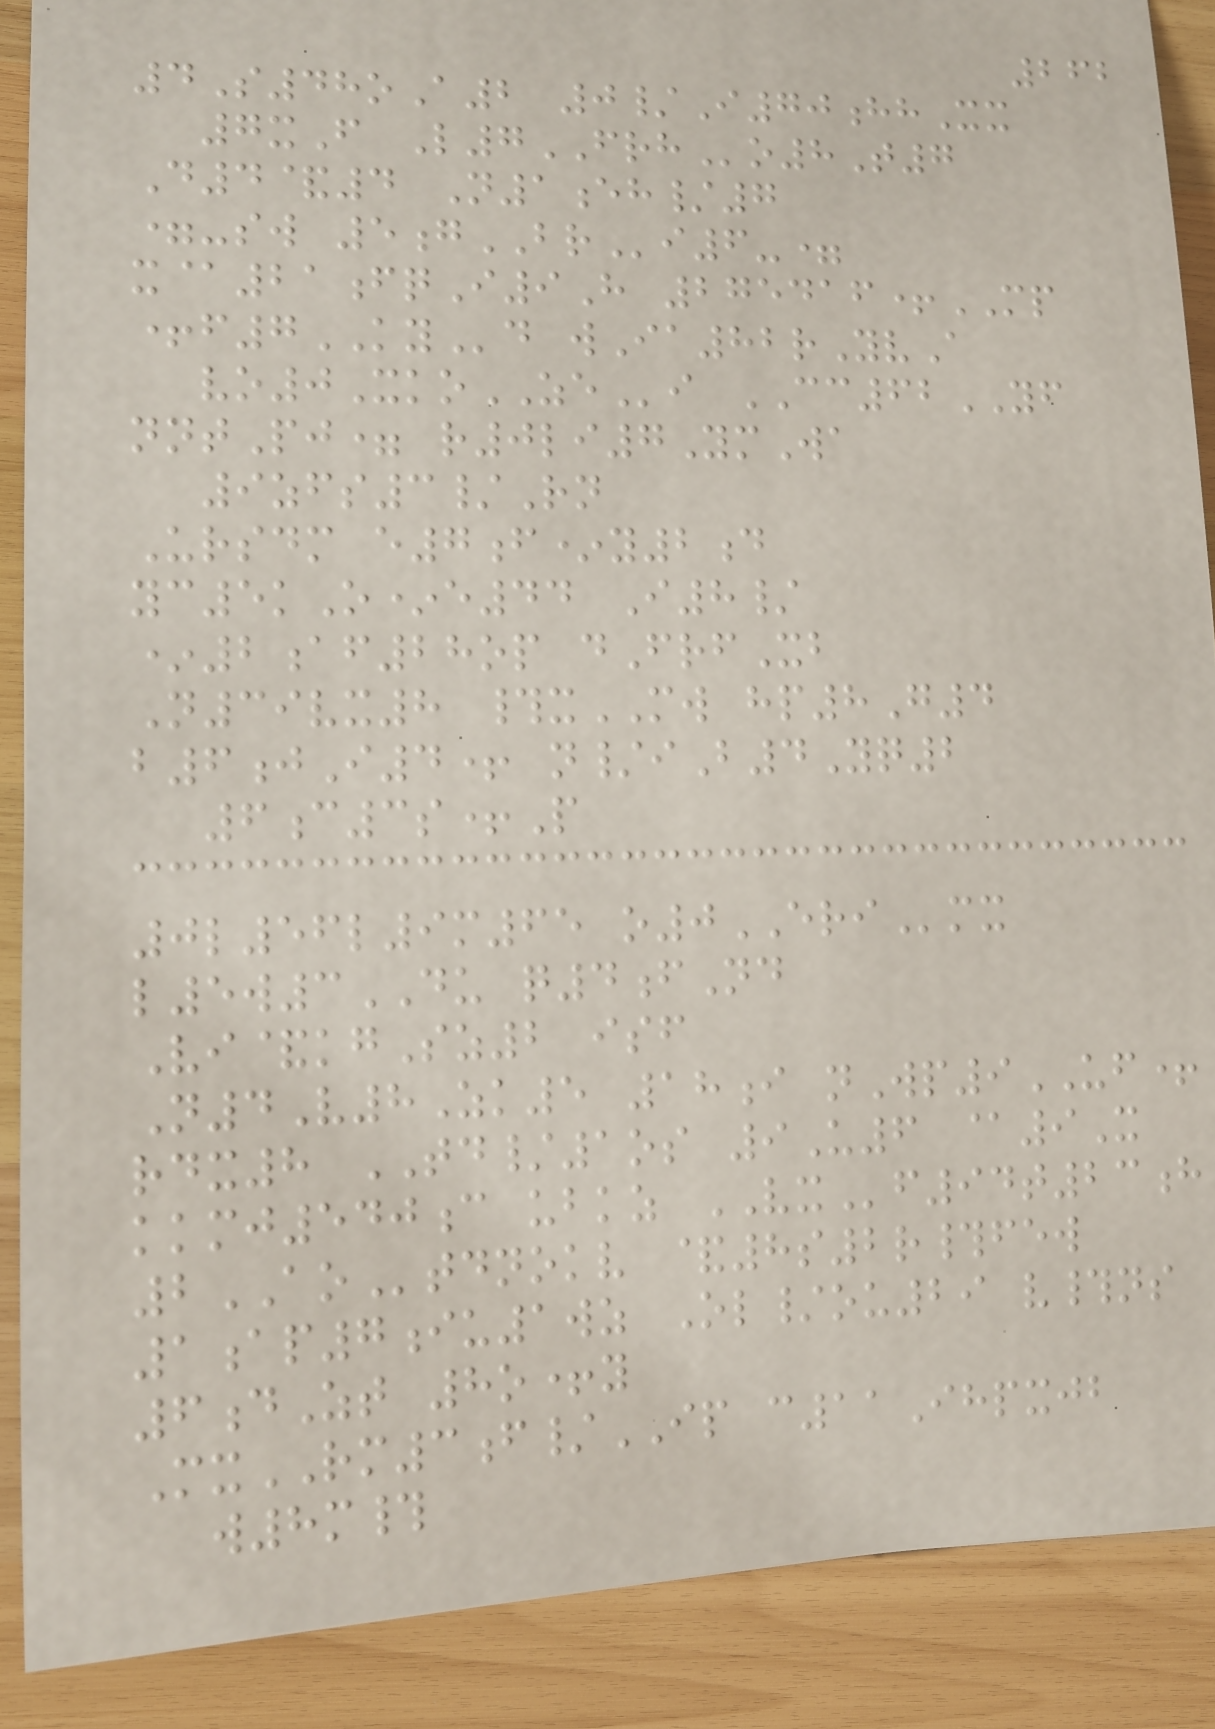262
4S48oA2 0/I70hhXx
7xF L7FRHo8T7
D4&4 N1eh/7
=-sw 5gBRi6-=
x@21fqI9H 275416+MP
+f7KYd wIa82rYvA
vo0XkoZEi CC62YF
nntPj= r0li7YmWa
9zfs3/Rn
Ursdm e7f*y2d
yc5kO*e44 I8/
*2af28op dFrfXb
N39vx8 #xMW hp8G4
b6jI4+ n/iB4Yq2
6c3s+P
0l56l9m65 o0ERImx
l5w3DU q4fNd
Vi&kgSz2 isf
N4V8Zk5 18i nWp9UF+
rdx8 TD/1os 9U6 @9X
kkmj540c ubkz VXf94t23h
2AOtdnokv &8s2r#few
1ap7iu1wz Ol/ou29 v#ns
6dZt 8o+y
MxRM3f/IP c11Ihpxjb
w8m#
